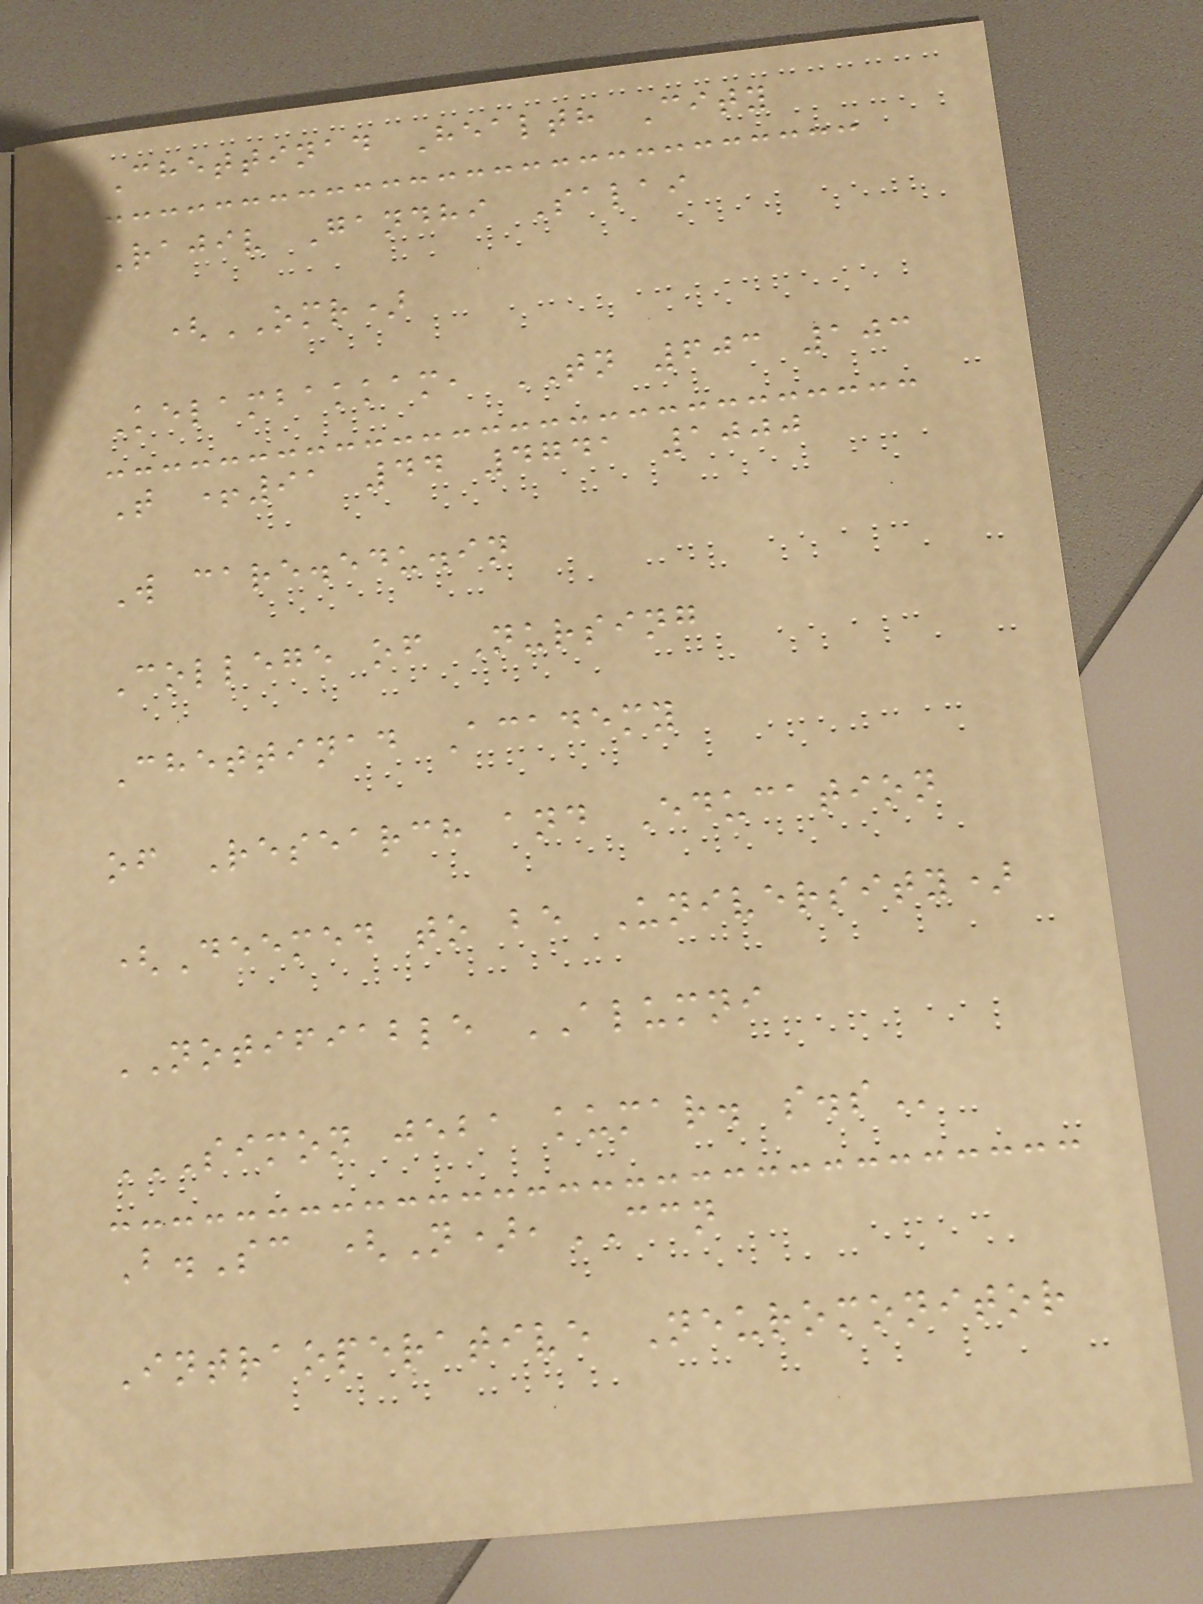Chettinad Health City
Rajiv Gandhi Salai
(OMR)
Kelambakkam, TN 603 103
T +91 44 4741 1000
W care.edu.in
College of Nursing
Chettinad Academy
of Research and Education
(Deemed to be University)
NOTIFIABLE ALUMNI
SIMON JEBA KUMAR. S.S
B.Sc (N),CCN
Intraoperative Neuromonitor
